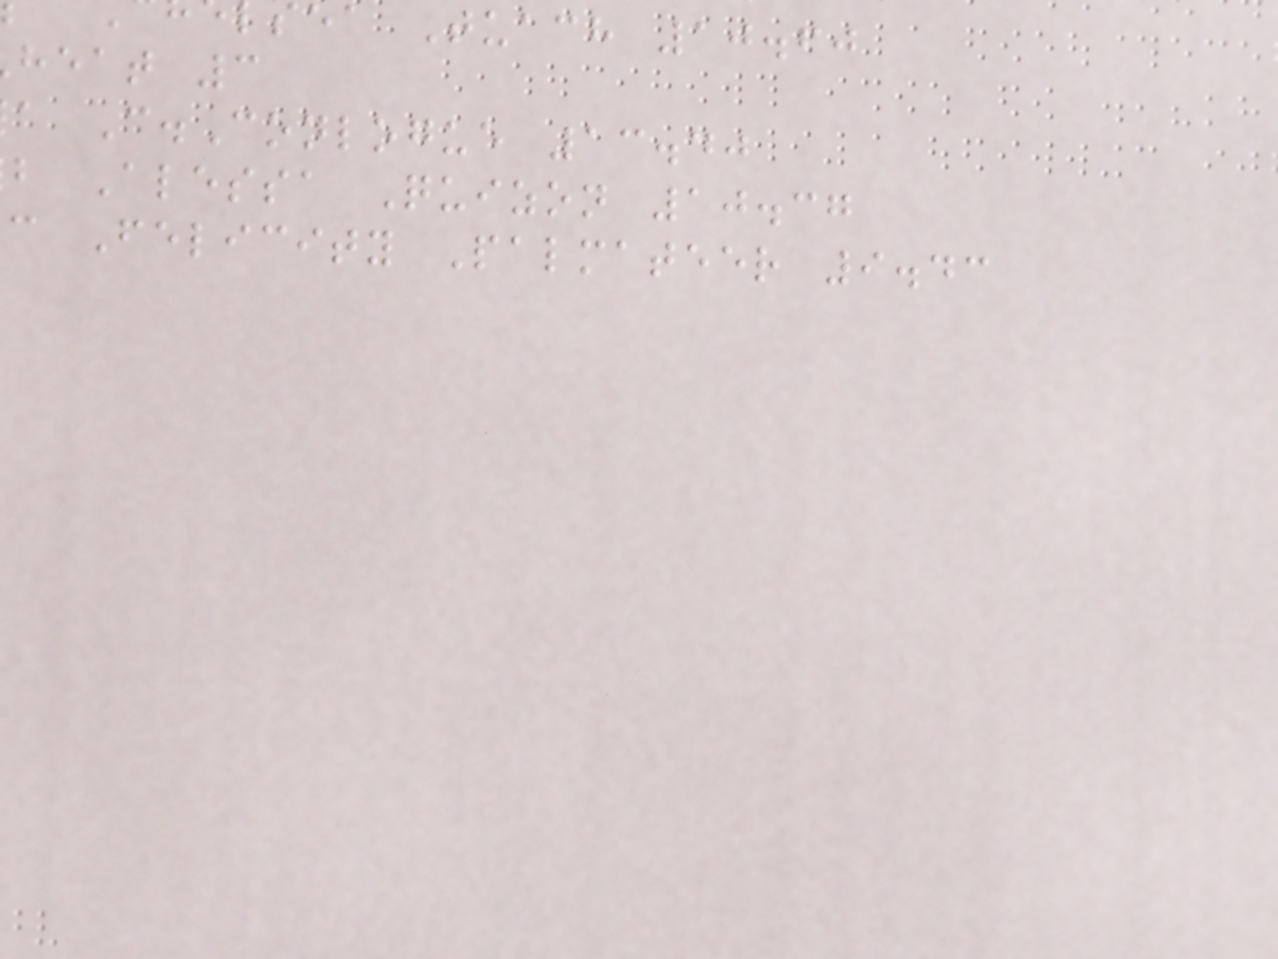ea Tuach 10.60
heat 3
a C.Conlogue 13.40
b Alessa Quizon 10.37
c Felicity Palmateer 9.43
